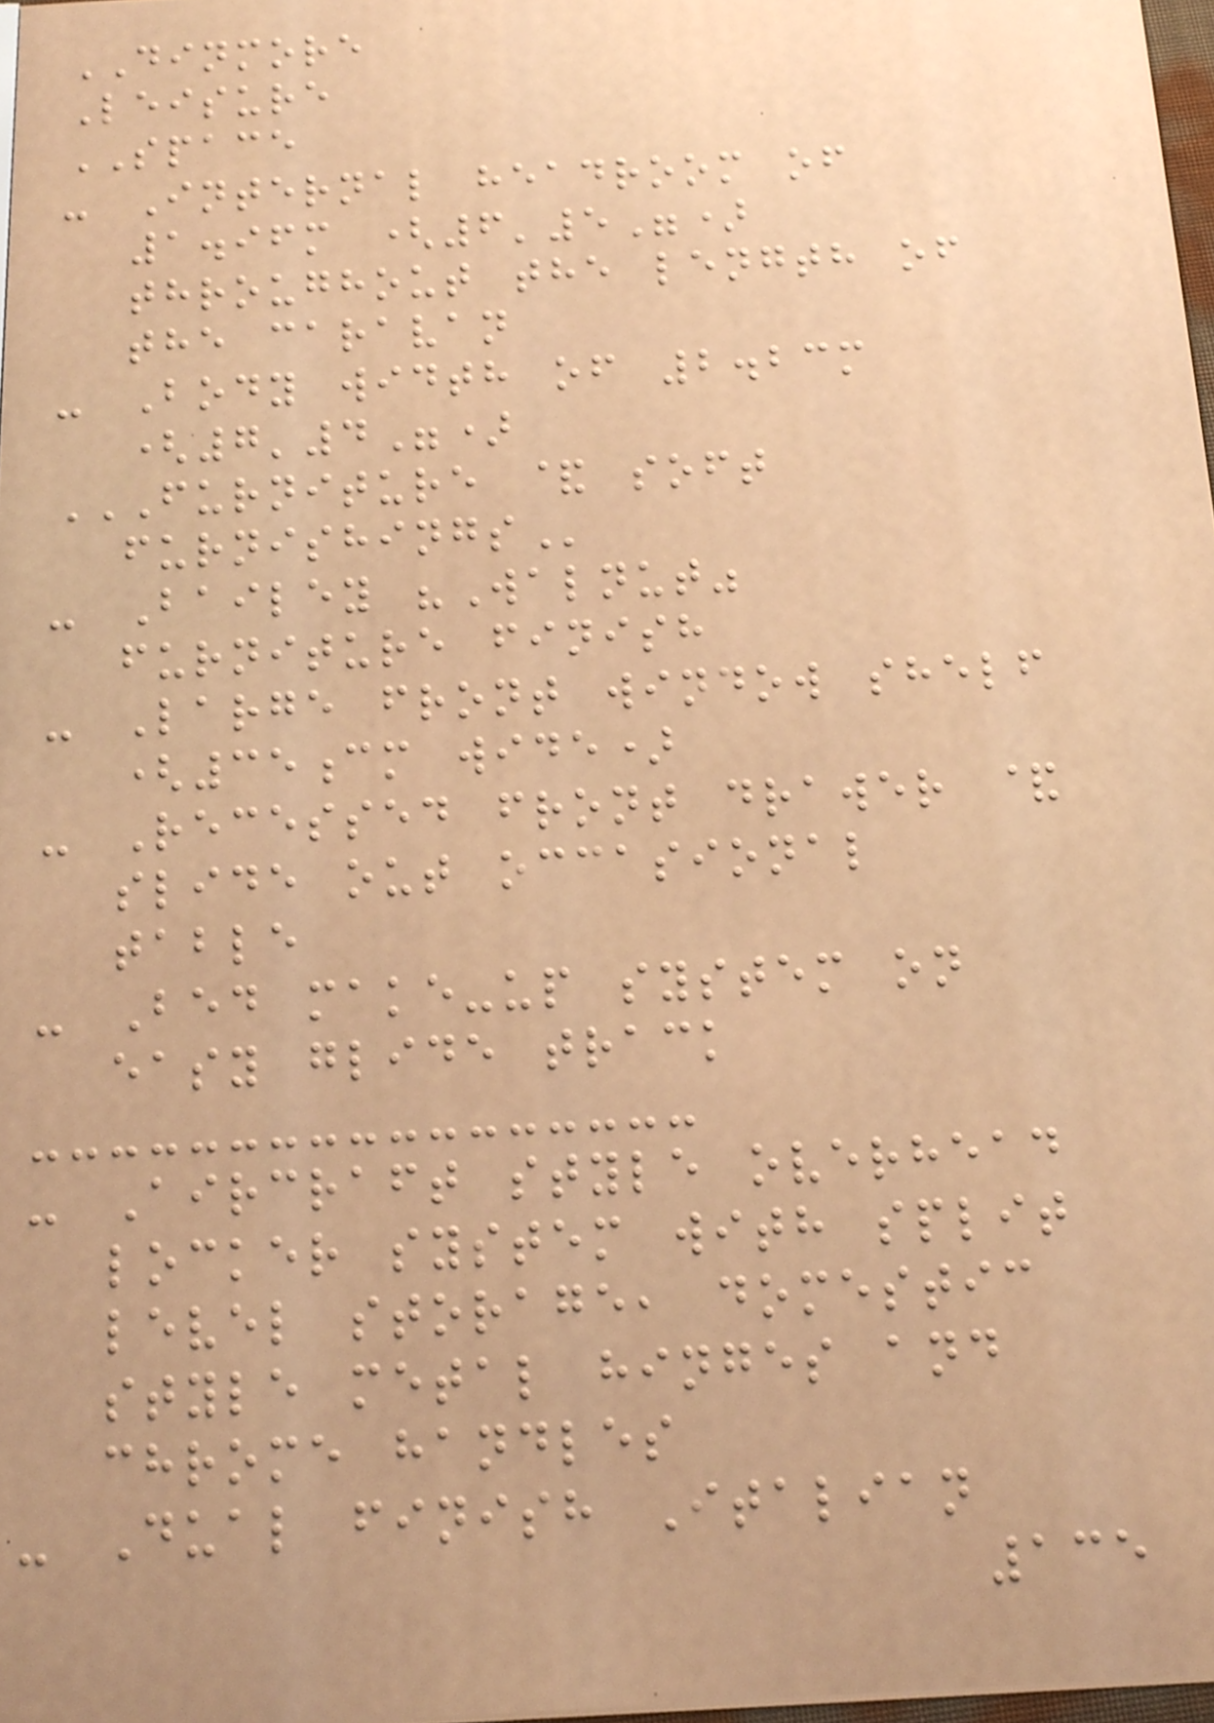DINMORE
Leisure
SPACE
- Internal headroom of
1.96m (6'5")
throughout the length of
the caravan
- Body width of 2.23m
(7'4")
FURNITURE & SOFT
FURNISHINGS
- Bailey "Walnut"
furniture finish
- Large front window shelf
(35cm wide)
- Recessed front drawer &
slide out occasional
table
- Bed make-up system on
easy glide track
- Aircraft style overhead
locker system with split
level storage, domestic
style metal hinges and
chrome handles
- Dual finish Italian
135
